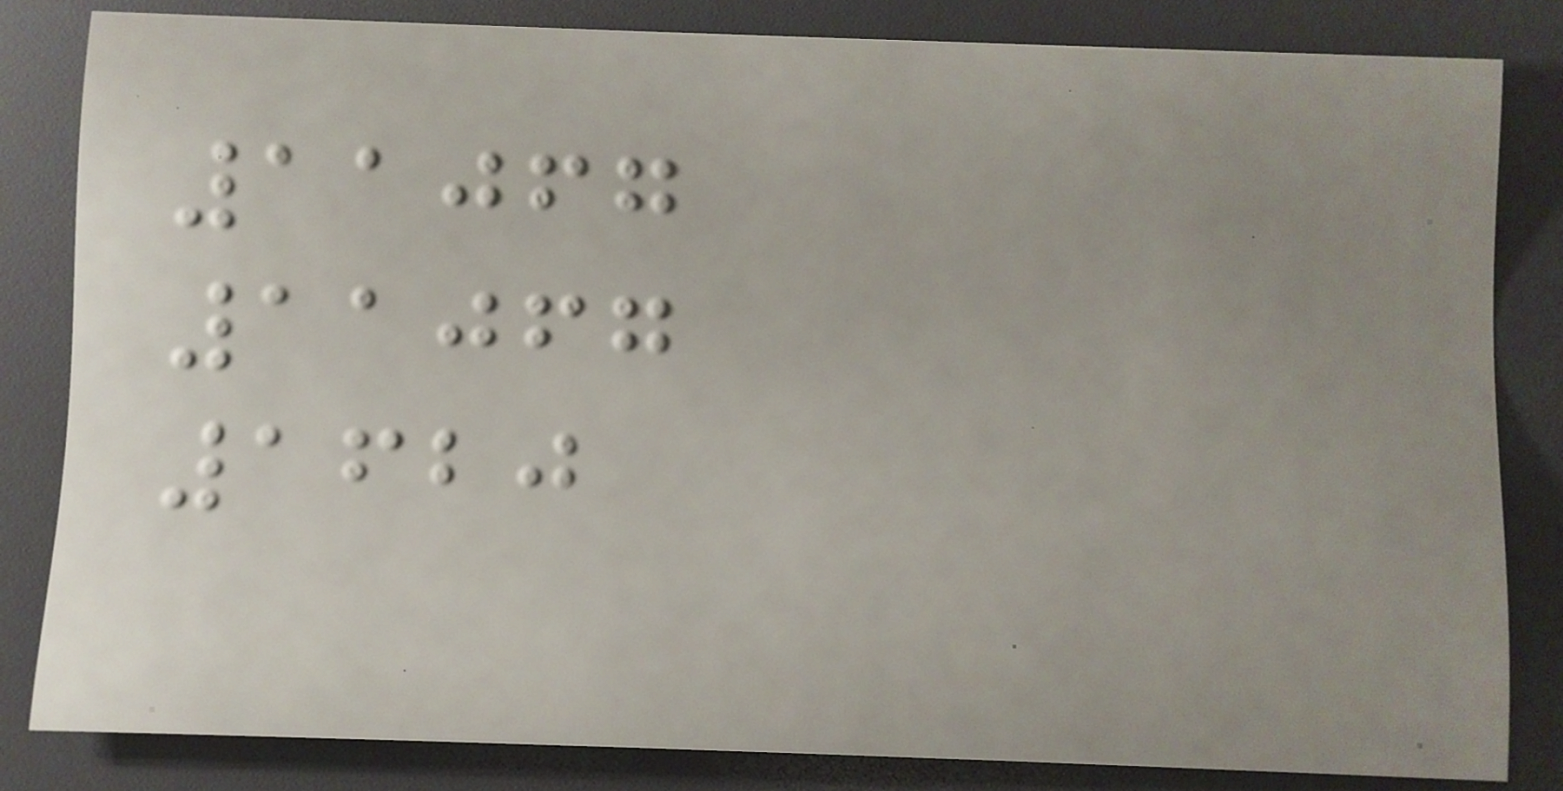11067
11067
1620
